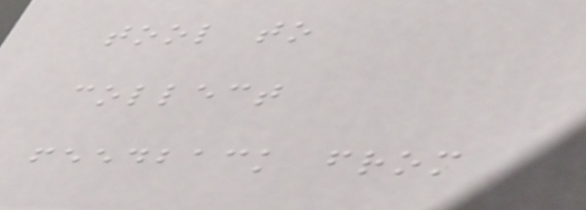tool to
collect
feedback from
